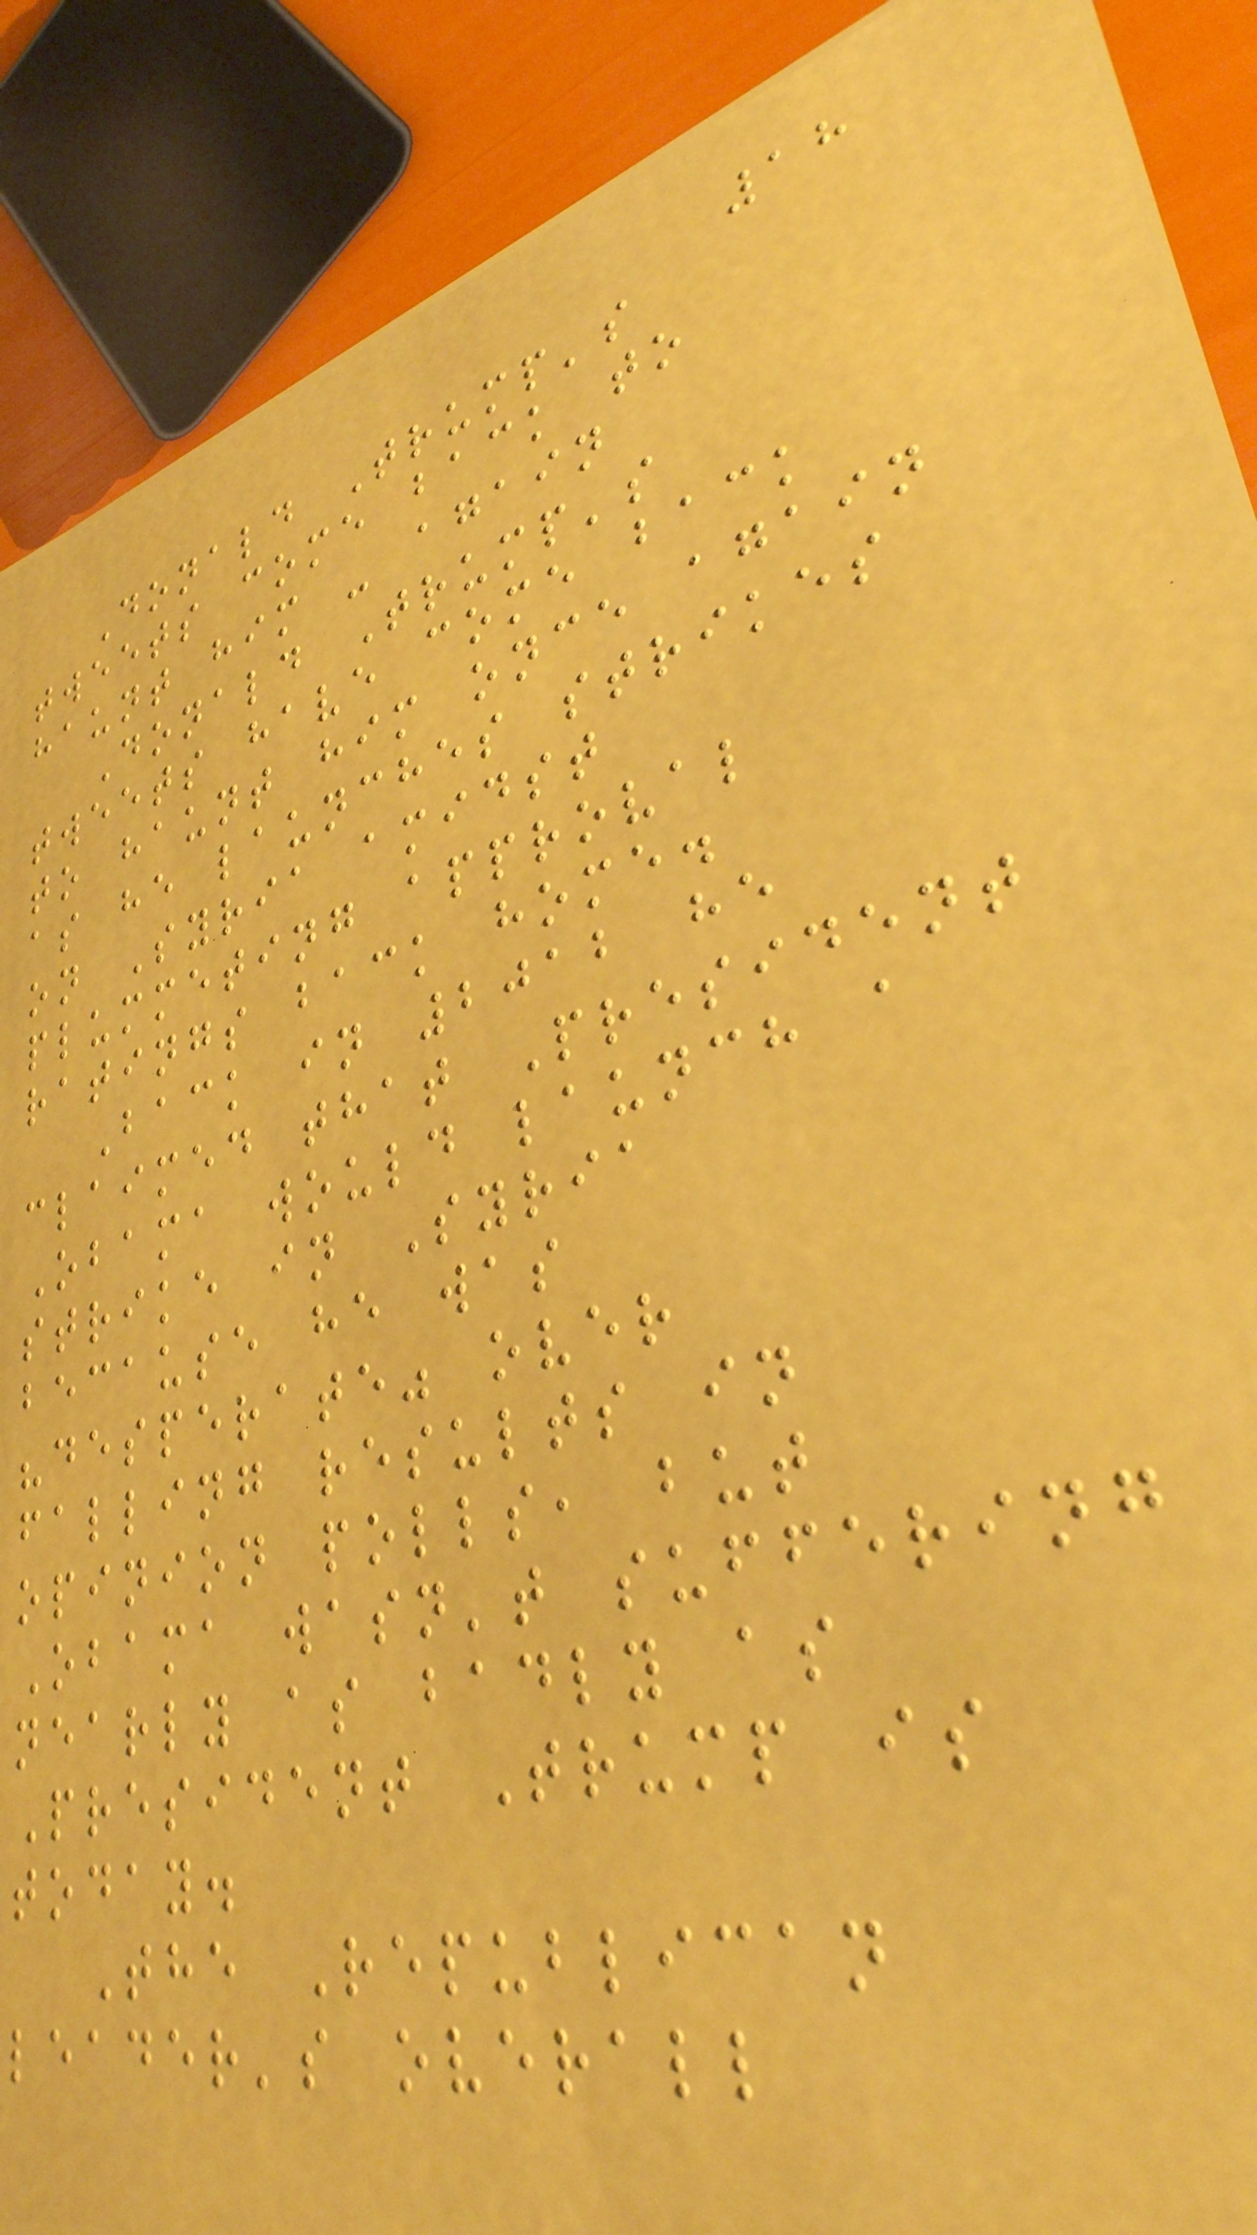18
Donald Trump's
tweets come back to
haunt him - again
Donald Trump's
tweets have come back
to haunt him once again
as he launches strikes
on Syria amidst
plummeting approval
ratings back home.
Back in 2012 he
claimed that President
Obama would launch a
strike in Syria
because he was
"desperate" over
falling results in
opinion polls, but
Obama wasn't suffering
nearly as badly as
President Trump is
today.
The Republican
leader's overall
